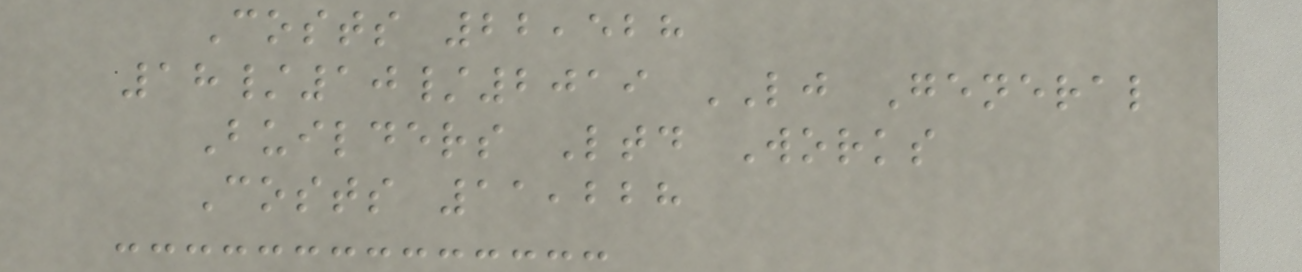Costs 22,528
18/10/2019 LJ General
Builders Ltd Works
Costs 11,228
